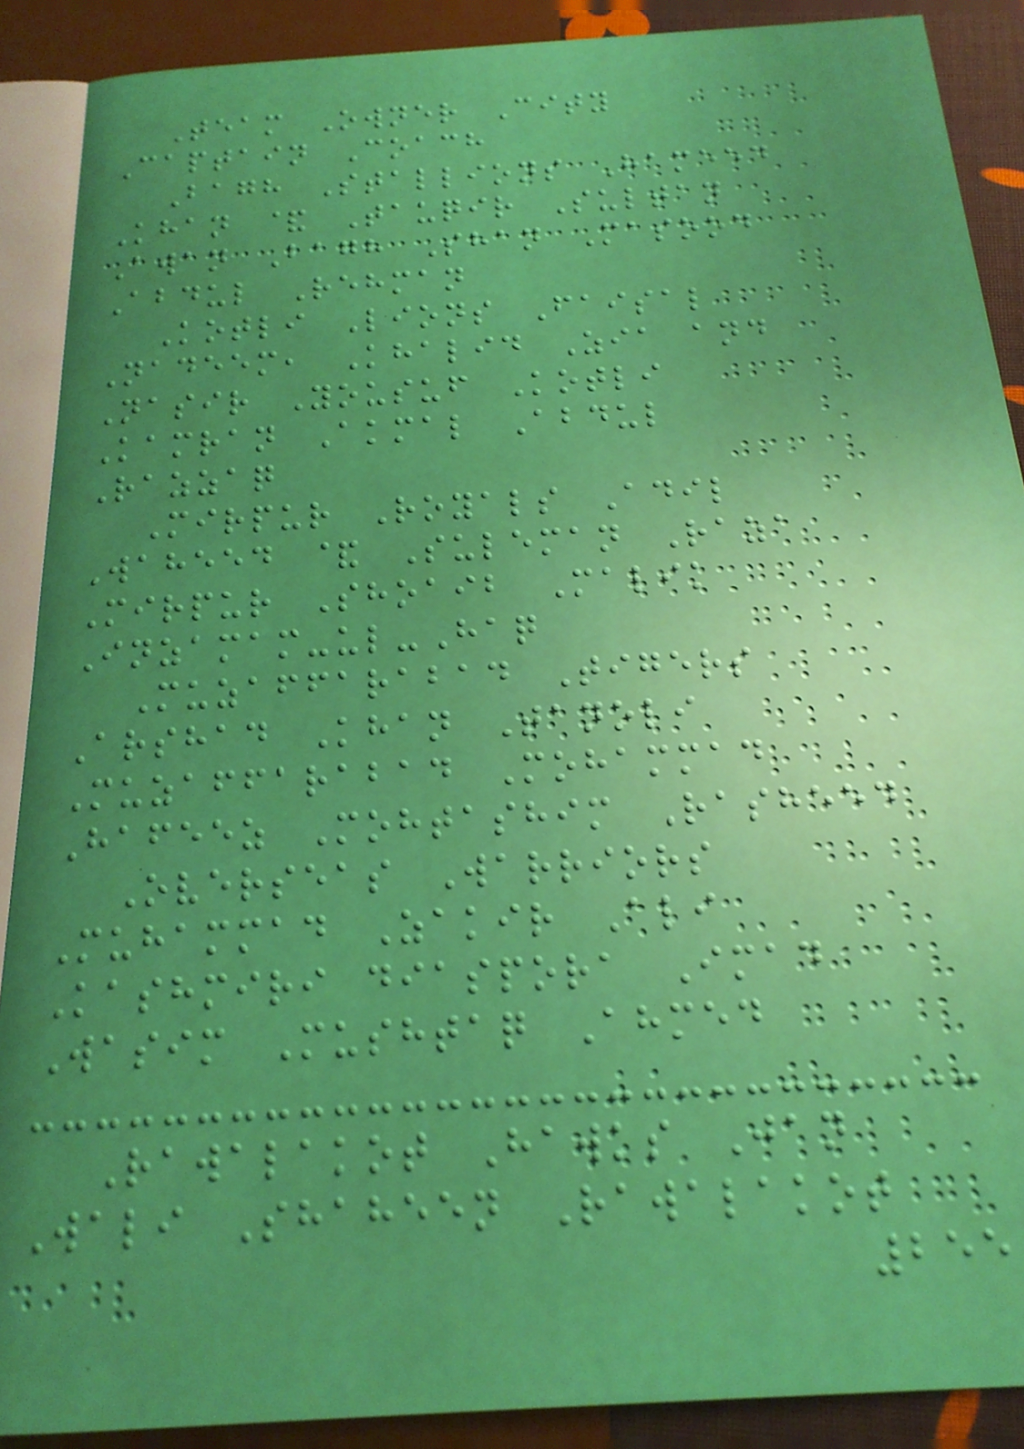Team Owner City
Captain Coach
Bagh Stallions Hameed
Khan & Tauqir Sultan
Awan Bagh Shan Masood
Abdul Rehman
Kotli Lions Faisal
Nadeem, Khalid Zia and
Nasir Yousuf Kotli
Kamran Akmal Abdul
Razzaq
Mirpur Royals Adil
Waheed & Suleman Raza
Mirpur Shoaib Malik
Inzamam-ul-Haq
Muzaffarabad Tigers
Arshad Khan Tanoli
Muzaffarabad Mohammad
Hafeez Mohtashim Rasheed
Overseas Warriors
Muhammad Zakir Ali
Kashmiri diaspora Imad
Wasim Mushtaq Ahmed
Rawalakot Hawks Jan
Wali Shaheen Rawalakot
255
